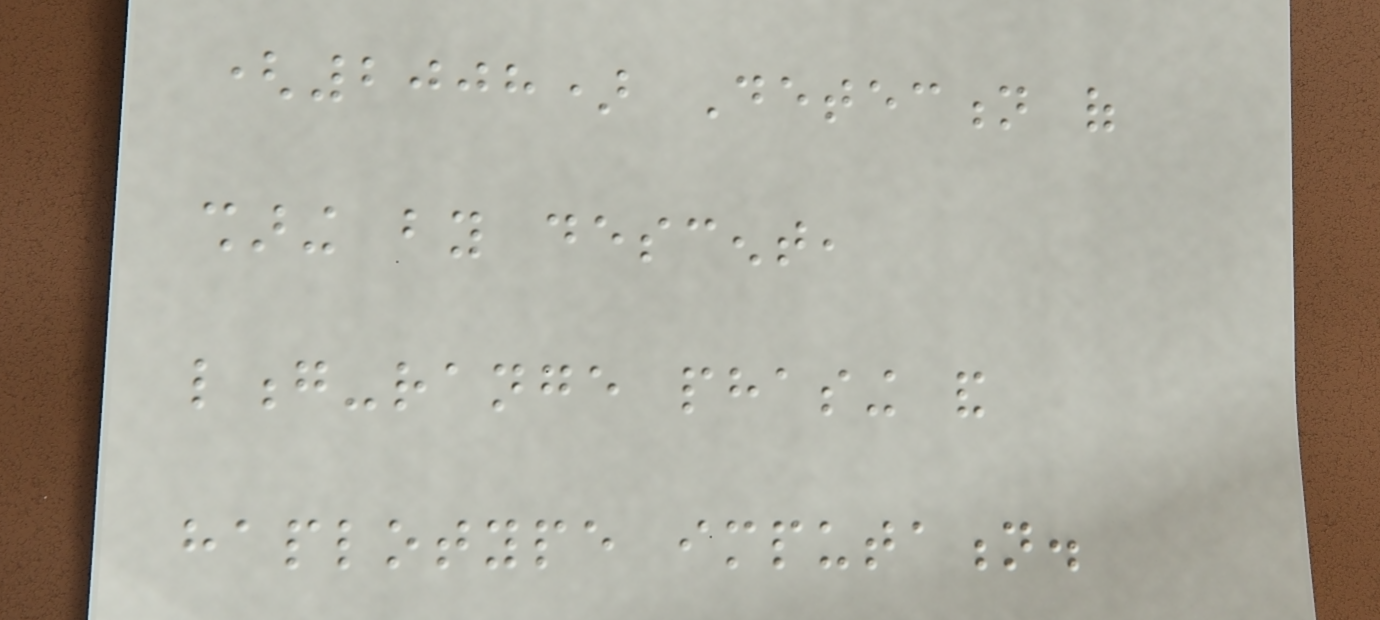(2008) Detection of
sharing by descent,
long-range phasing and
haplotype imputation.
